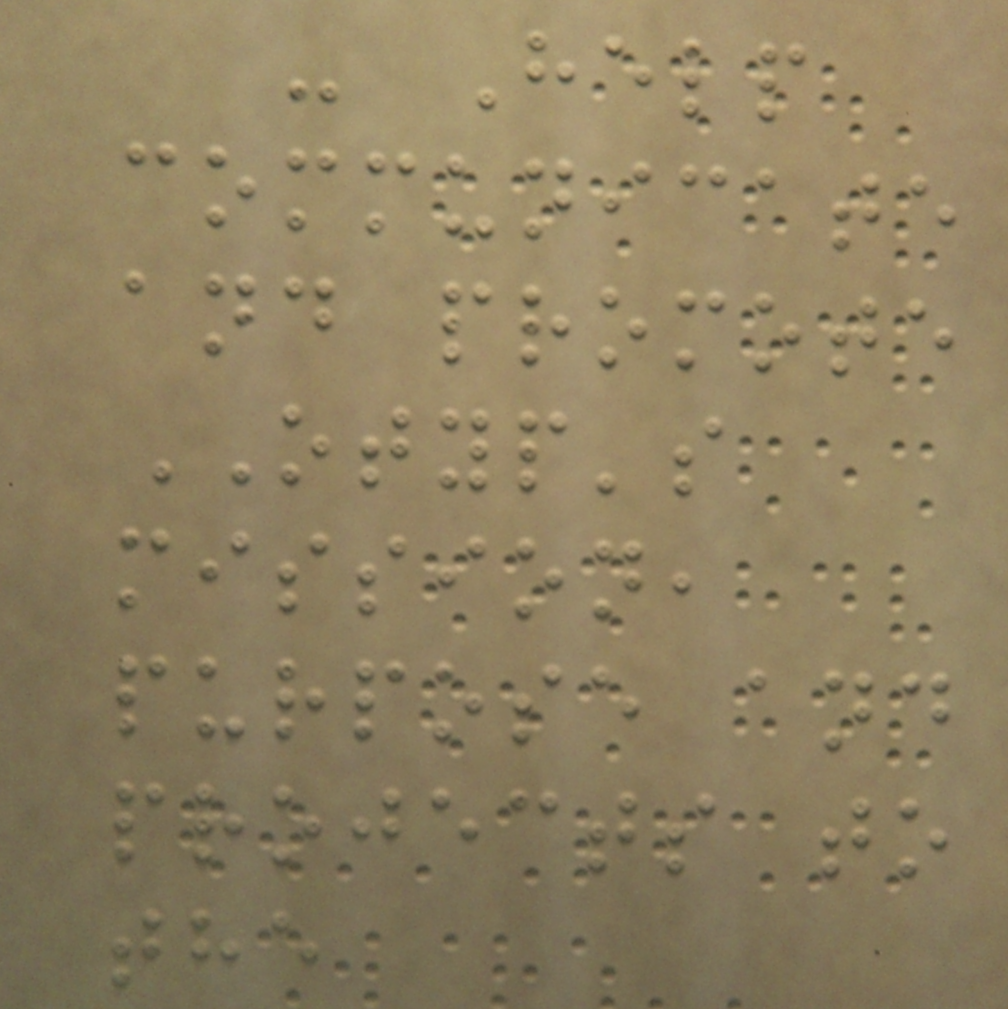- Help
communicate
and promote
OTYP's
mission,
purpose and
projects to
the
